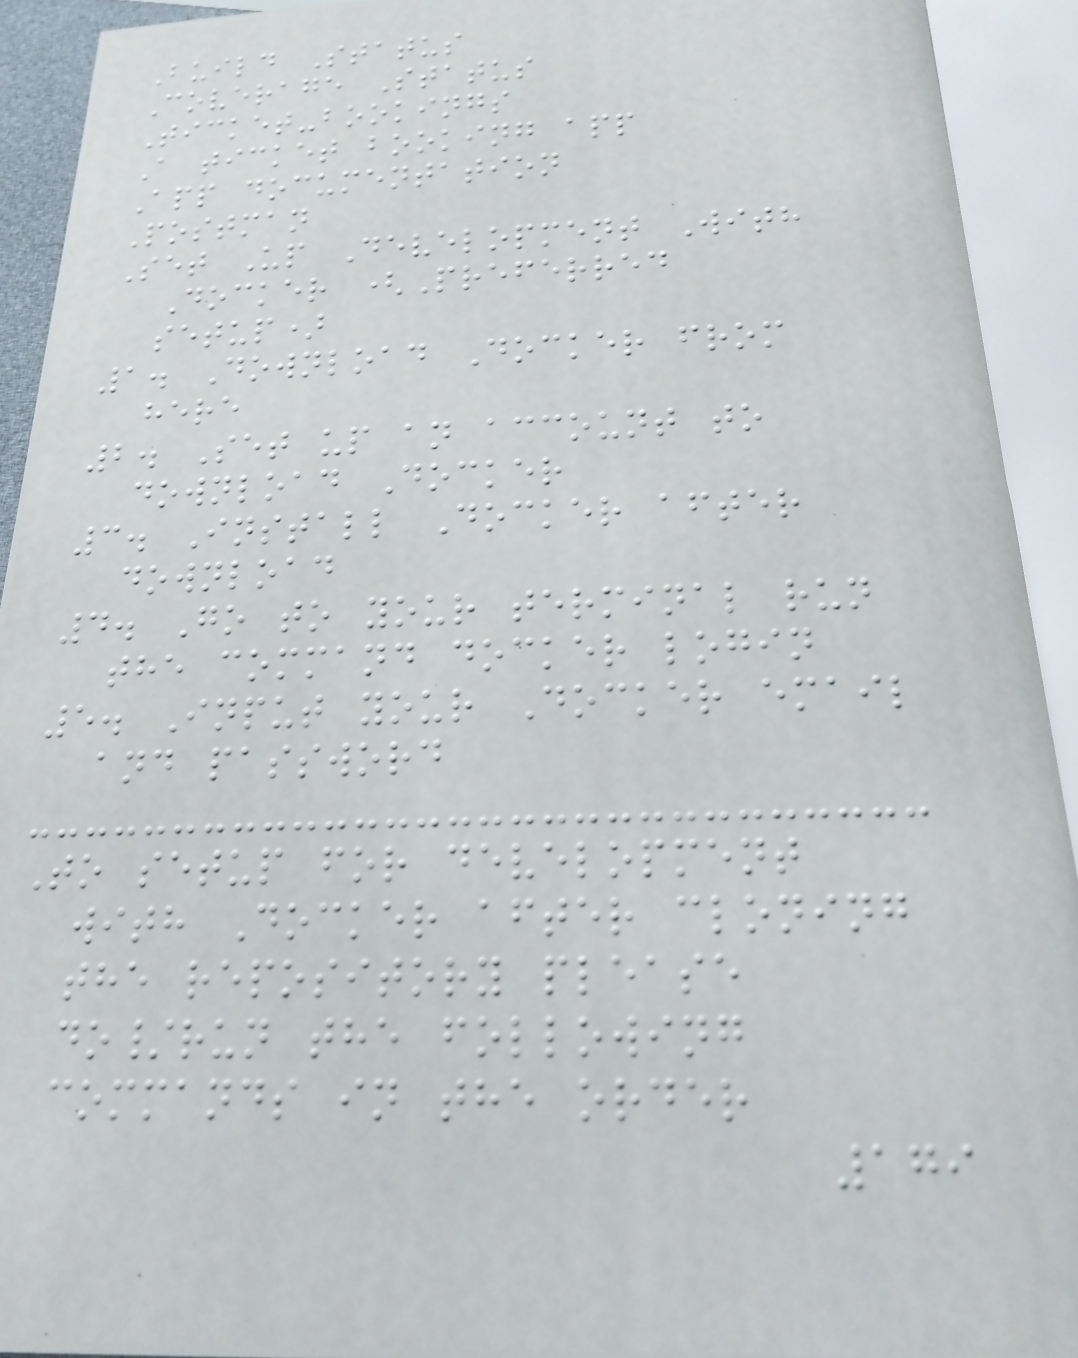Build Status
Coverage Status
Ticket-bookings
A ticket booking app
App documentation
Postman
Set Up Development With
Docker (Preferred
setup)
1. Download Docker from
here
2. Set up an account to
download Docker
3. Install Docker after
download
4. Go to your terminal run
the command docker login
5. Input your Docker email
and password
To setup for development
with Docker after cloning
the repository please
do/run the following
commands in the order
179
